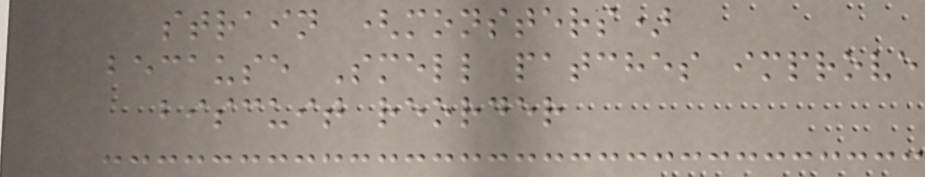strain (monsters)
because Smell patches improve
biscuit reorder
